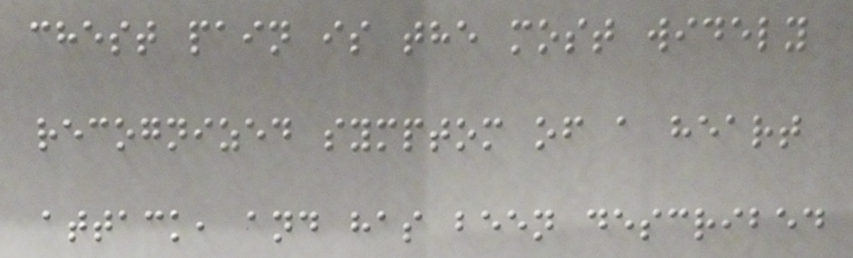chest pain is the most widely
recognized symptom of a heart
attack, and has been described
